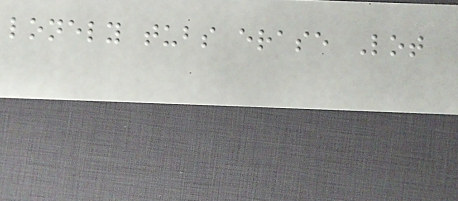lonely tubs erase Lot
